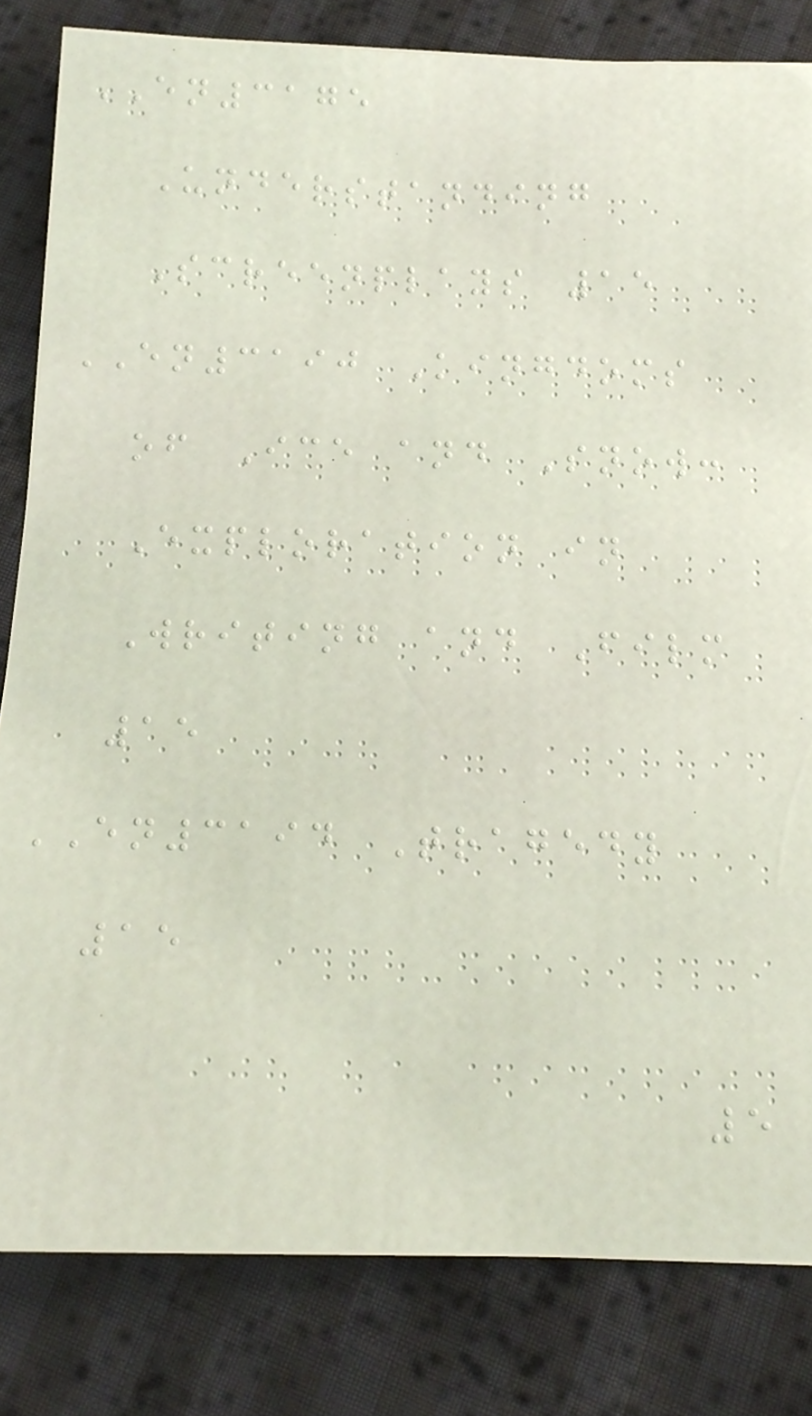EN3175
Understanding
Screenplays 15
EN3190 Kingdoms
of Ice and Snow:
Exploration in
Writing and Film
15
EN3194 Tragedy
15
5
